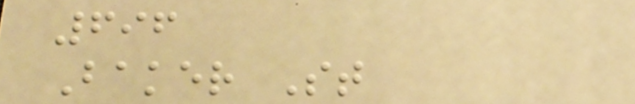696
Baker St
